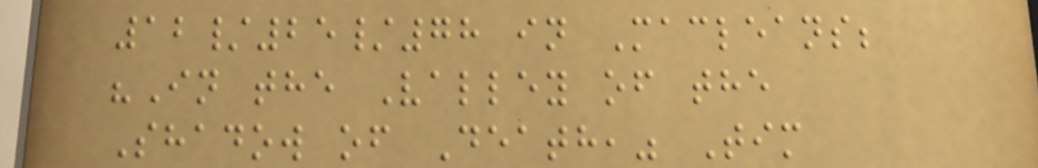12/25/78 in Macleans;
"In the Valley of the
Shadow of Death," Tim
